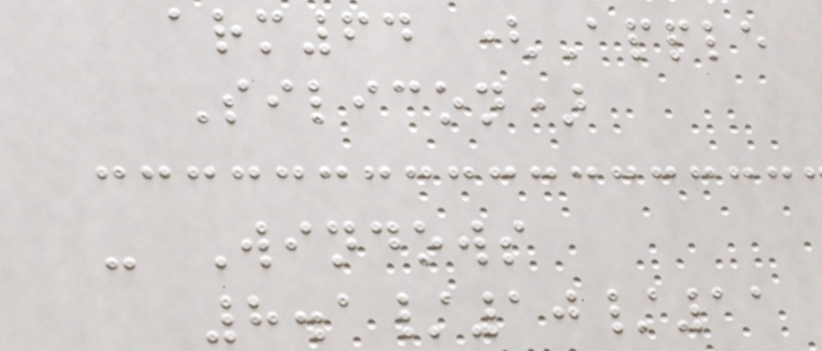arm64 (Apple
Silicon)
- Windows
8.1/10/11
